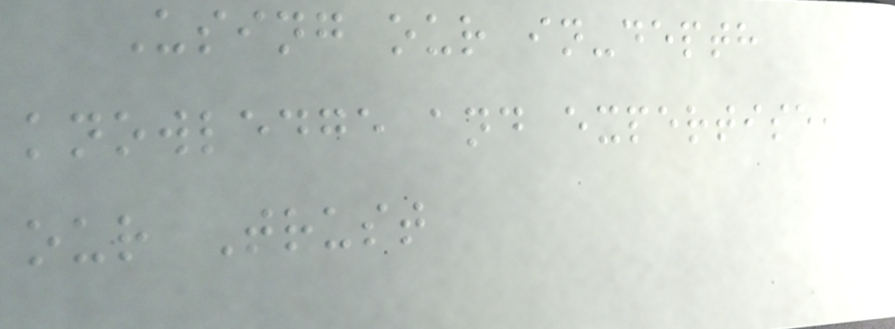Using our in-depth
knowledge and expertise,
our Trust
